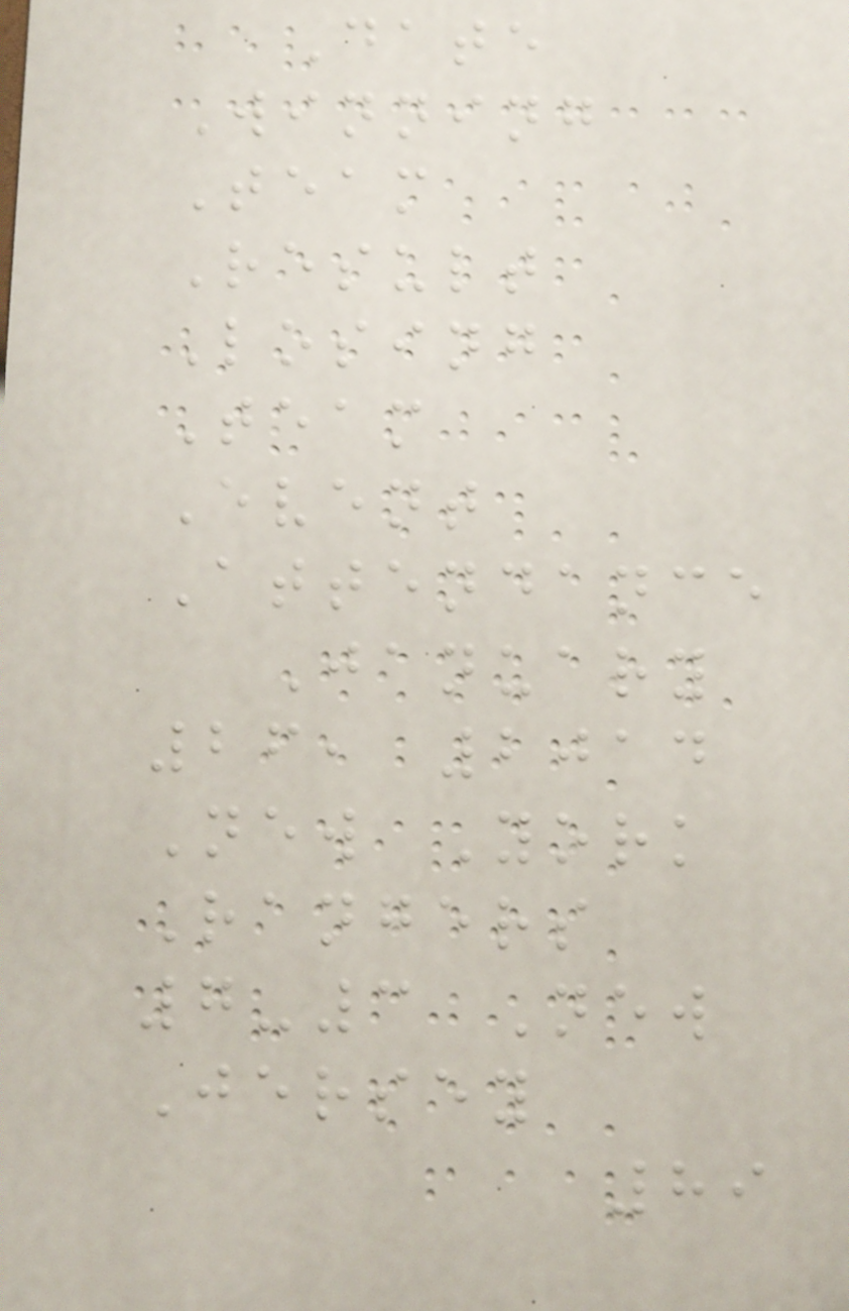Date
Winning
Team
Result
Losing
Team
Event
Attendance
January
26, 2014
New York
Rangers
7-3 New
Jersey
89
